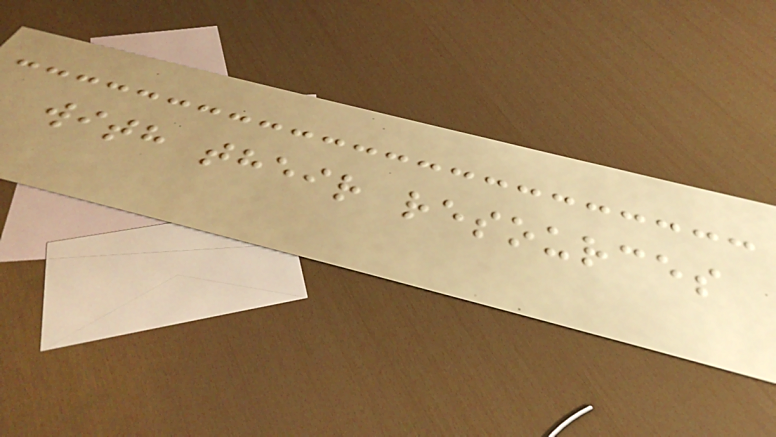with their resources
